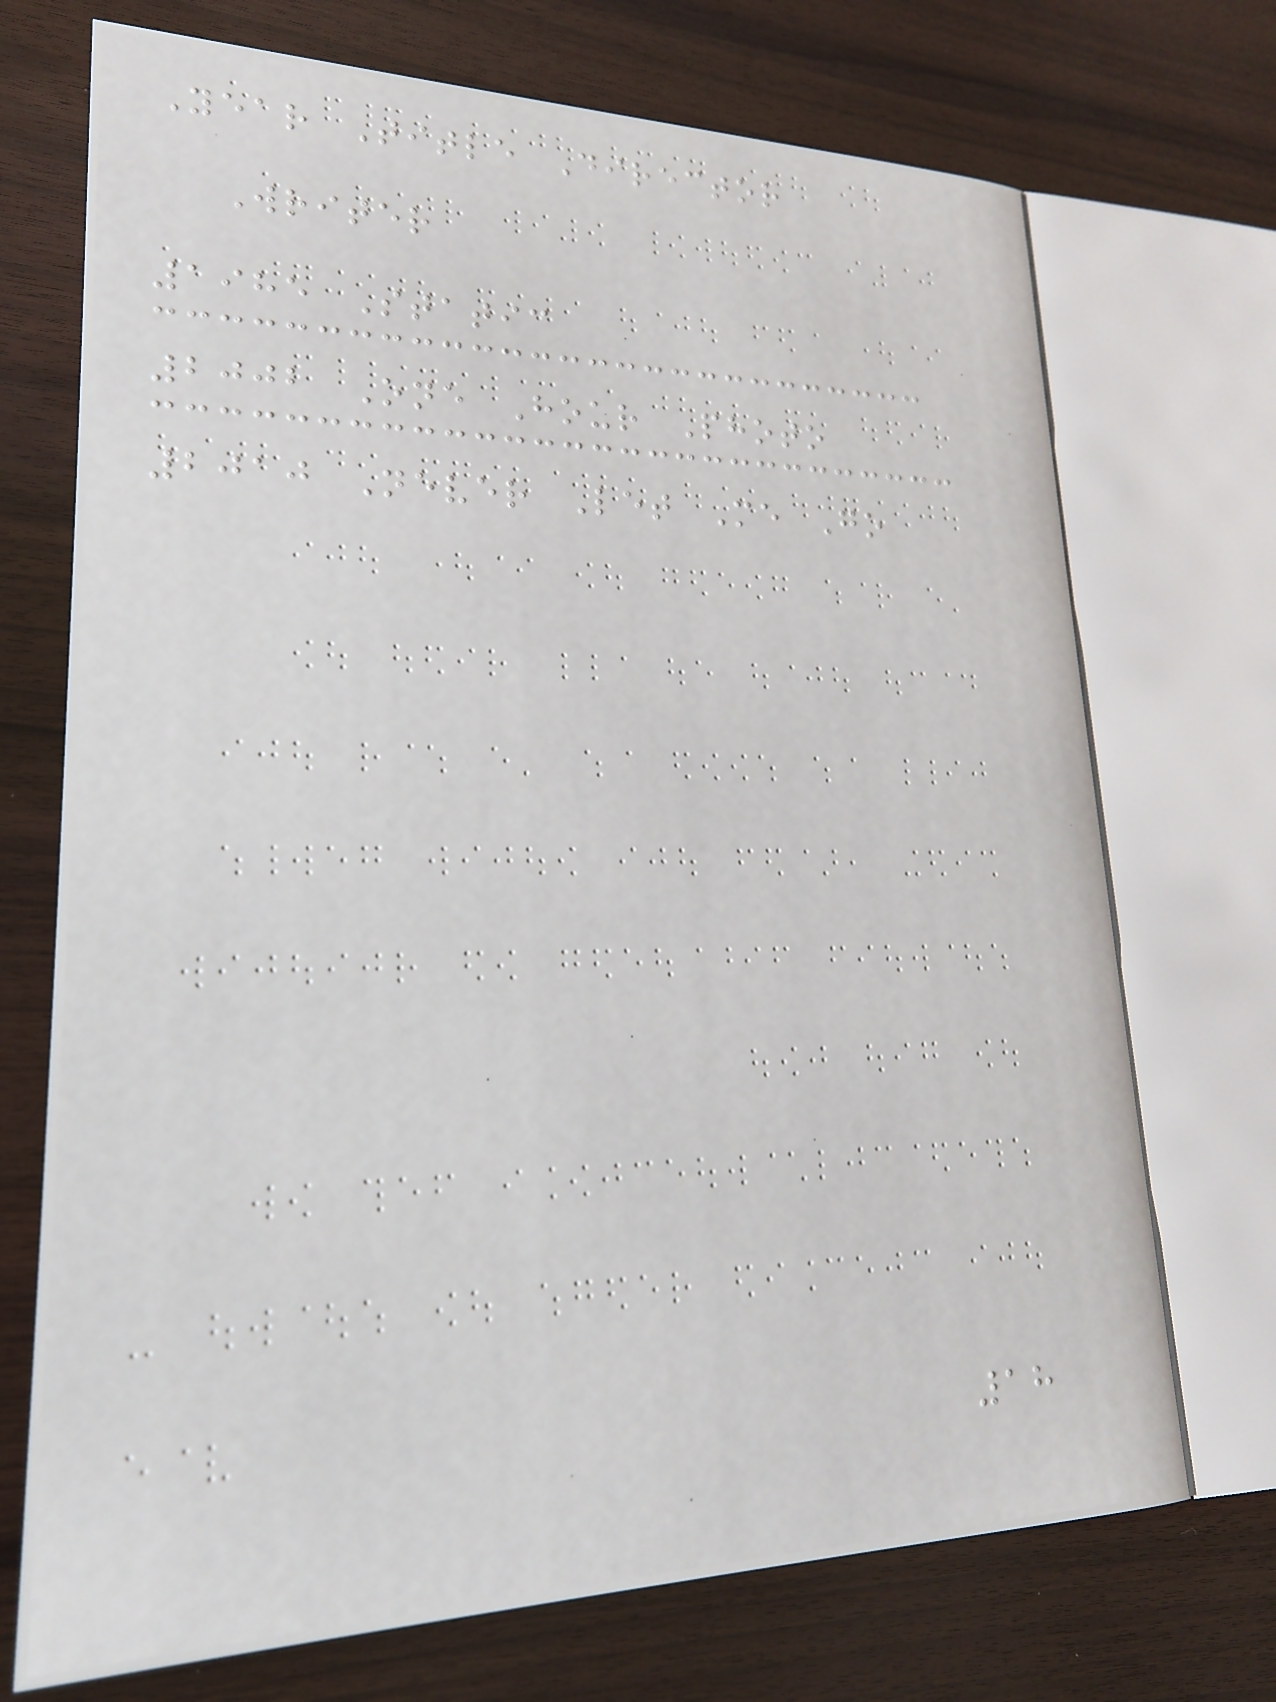Year Title Director
Writer
1985 Static
2002 One Hour Photo
2010 Never Let Me Go
18
